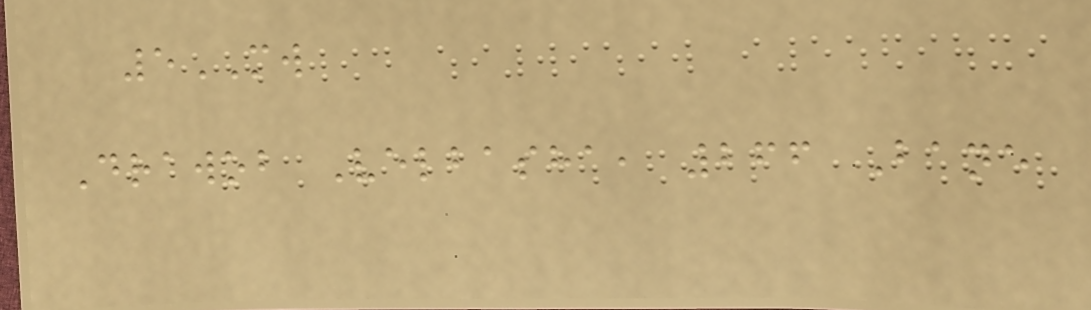5MW
Drawob Velbasha, 266 Bane
